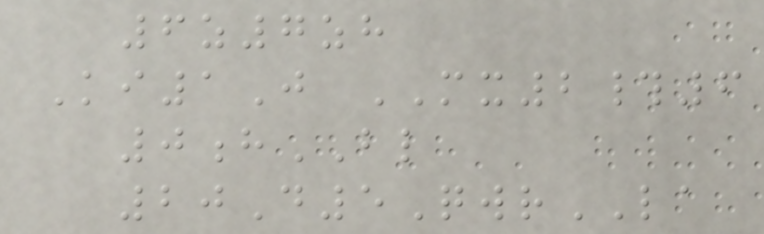6z7zh
Ki1J MX2#6
0hBL
20D5QwrLA
